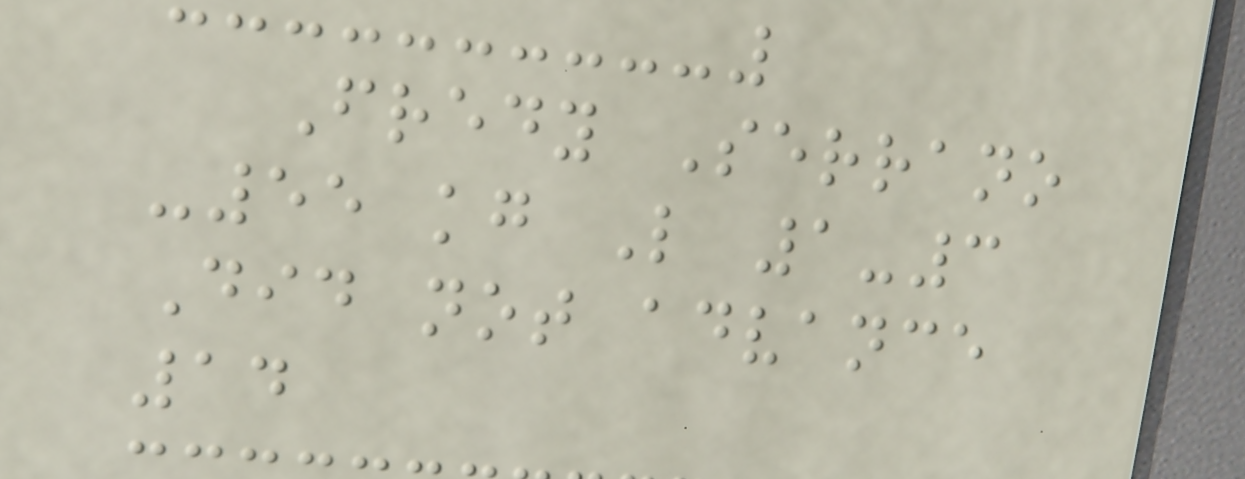Fredy Serrano
-55 kg L 1-3
Did not advance
14
